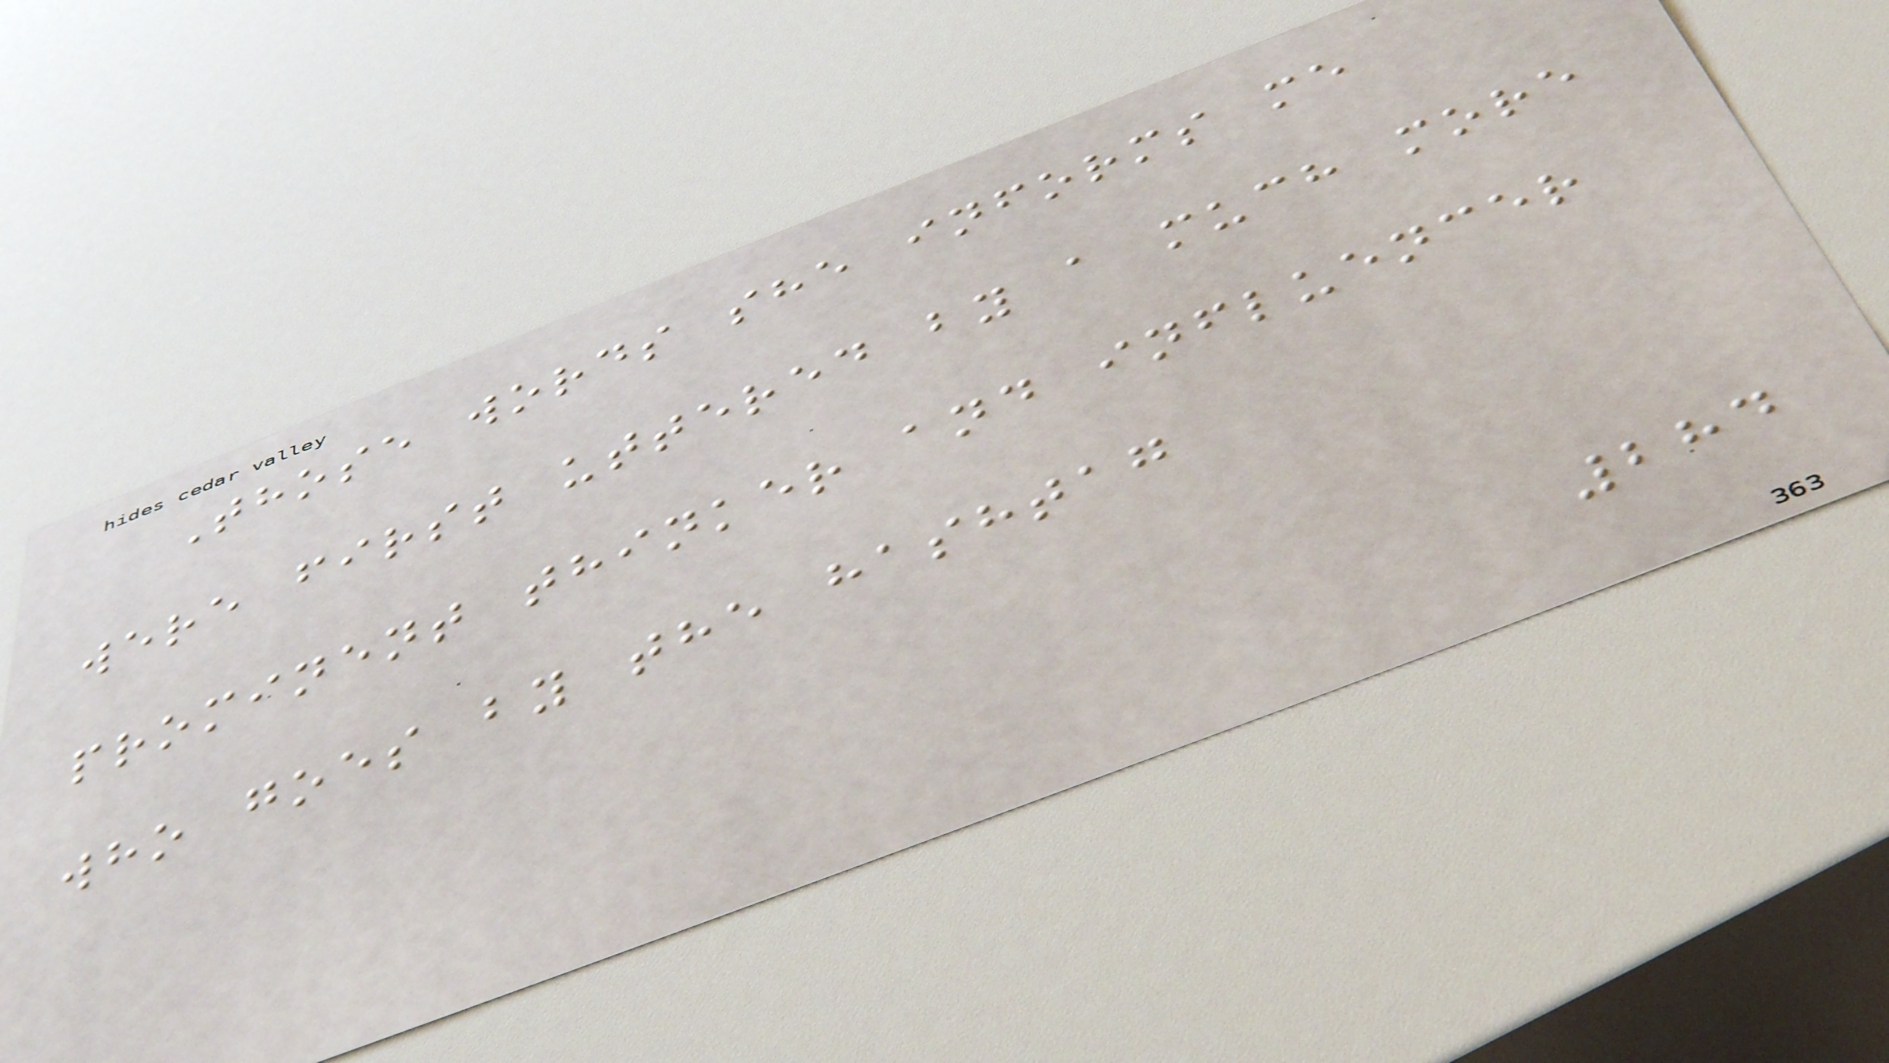Those words she informs me
were first uttered by a much more
prominent thinker and influencer
who goes by the hashtag
284
